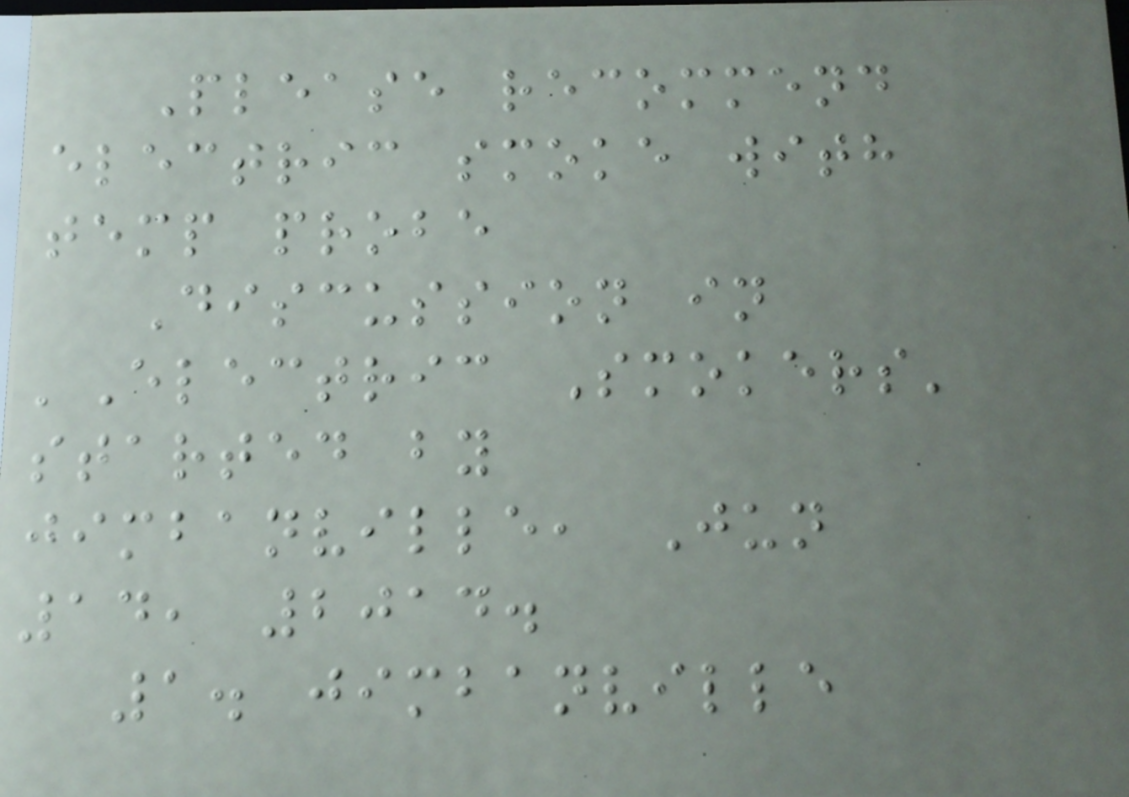Please recommend
electric smoke with
temp probe
Discussion in
'Electric Smokers'
started by
jimbanville, Jun
14, 2014.
1. jimbanville
